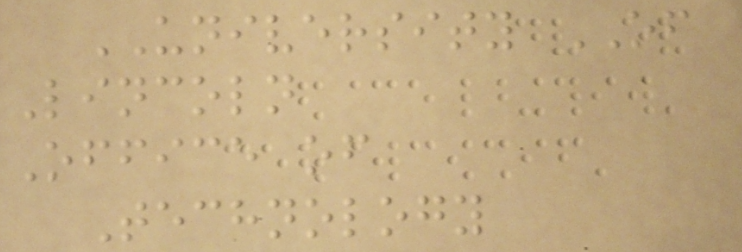UNIVERSITY OF
Lincoln
Office of
Technology
